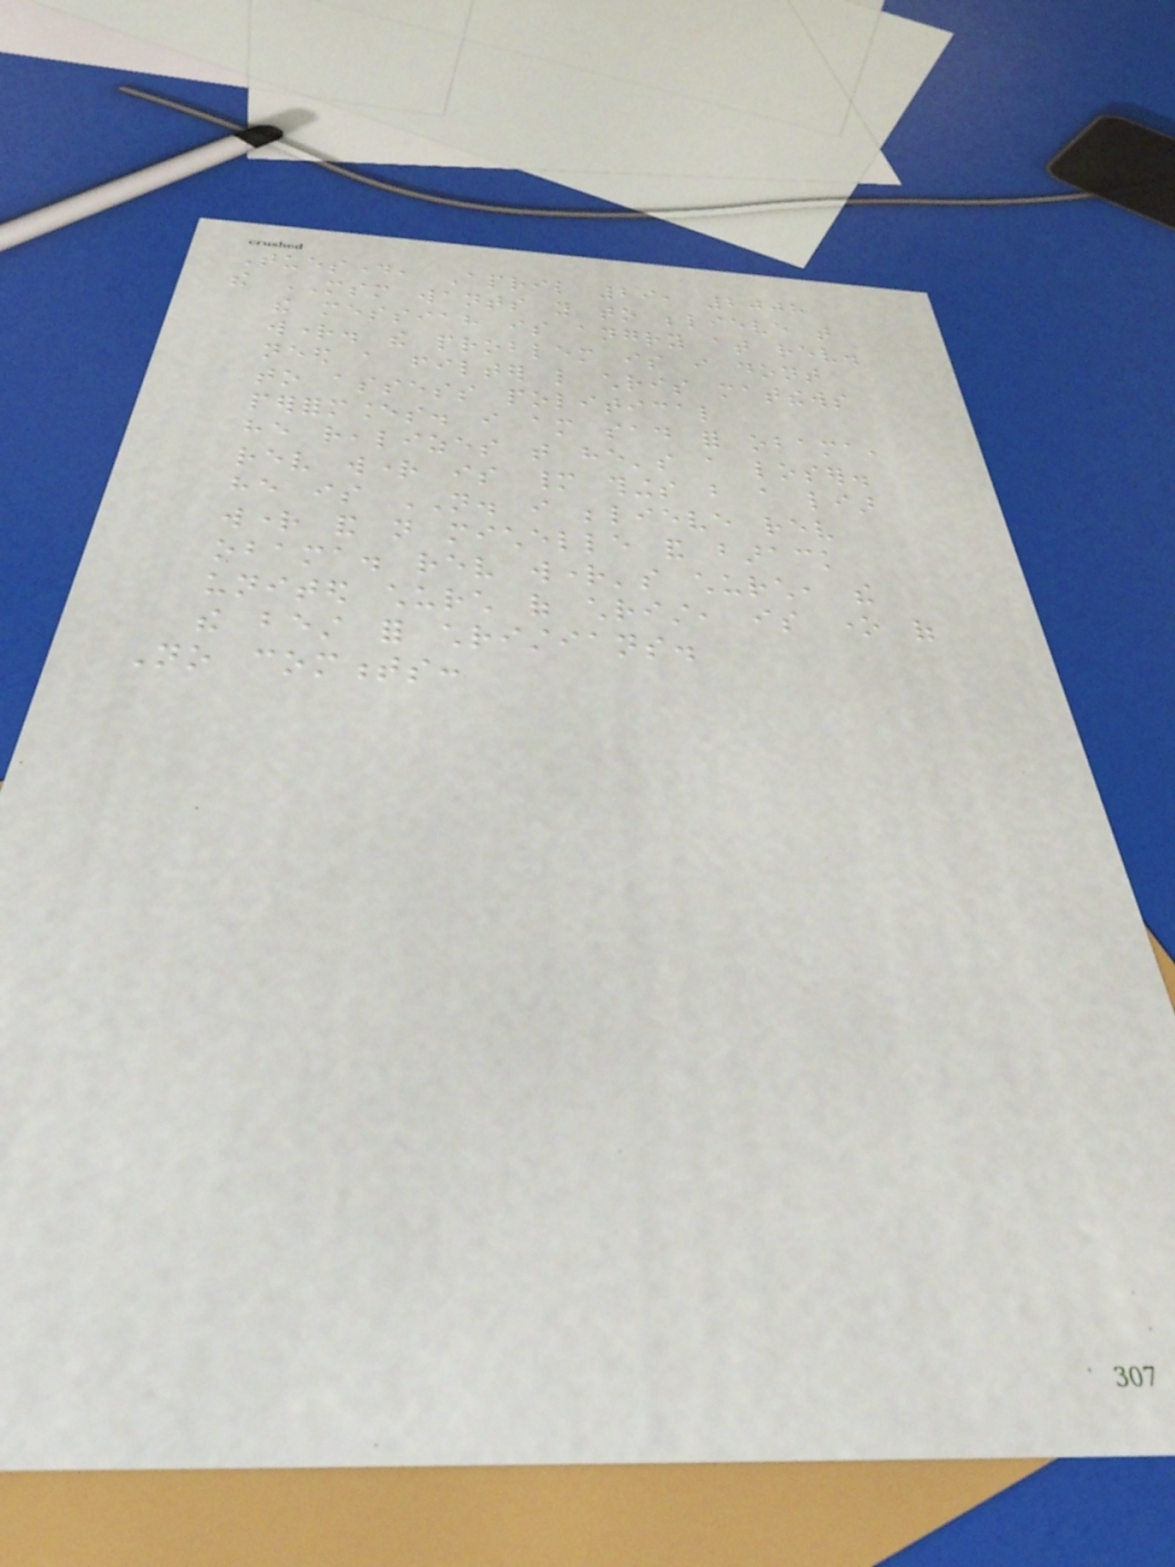Tuesday, April 29, 2008
the MSM wants you to believe that
the messiah is angry at rev.
wright. the problem is i dont
need a filter like chris matthews
to assess political
performances. i am sad for obama,
he realizes that he's a loser.
rev wright is many things but a liar
he is NOT. i believe rev
wright and not michelle and barack
obama. rev wright's church, the
united church of christ, is one of
the best for christians.
No comments:
